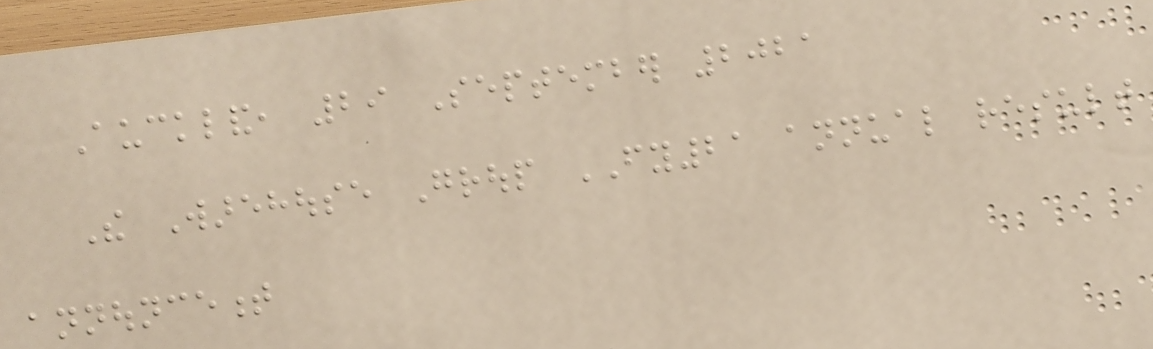Auckland, 29 September 2021
The Warehouse Group FY21 annual result
announcement
